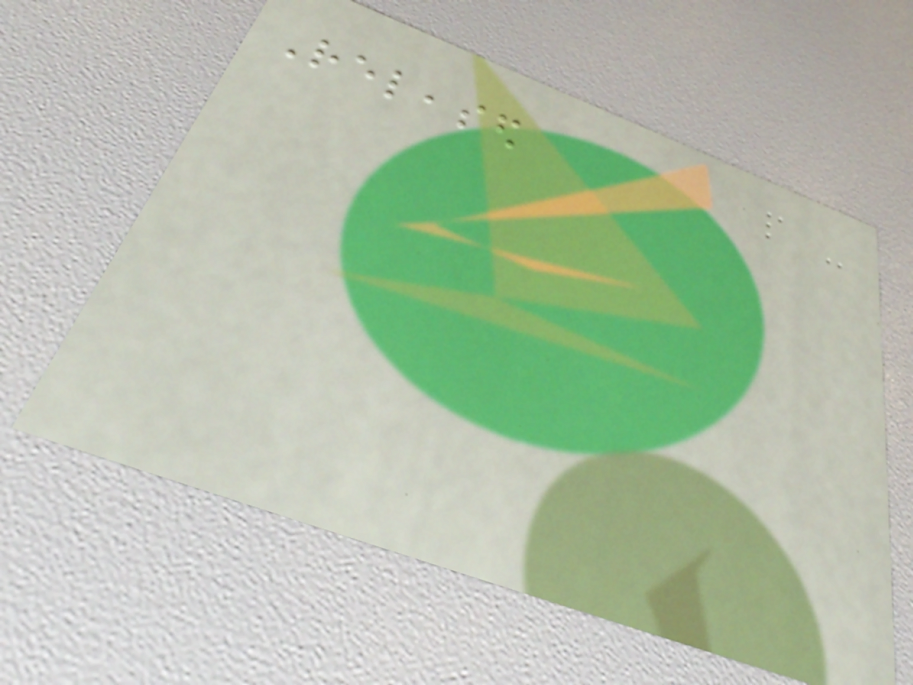Released
